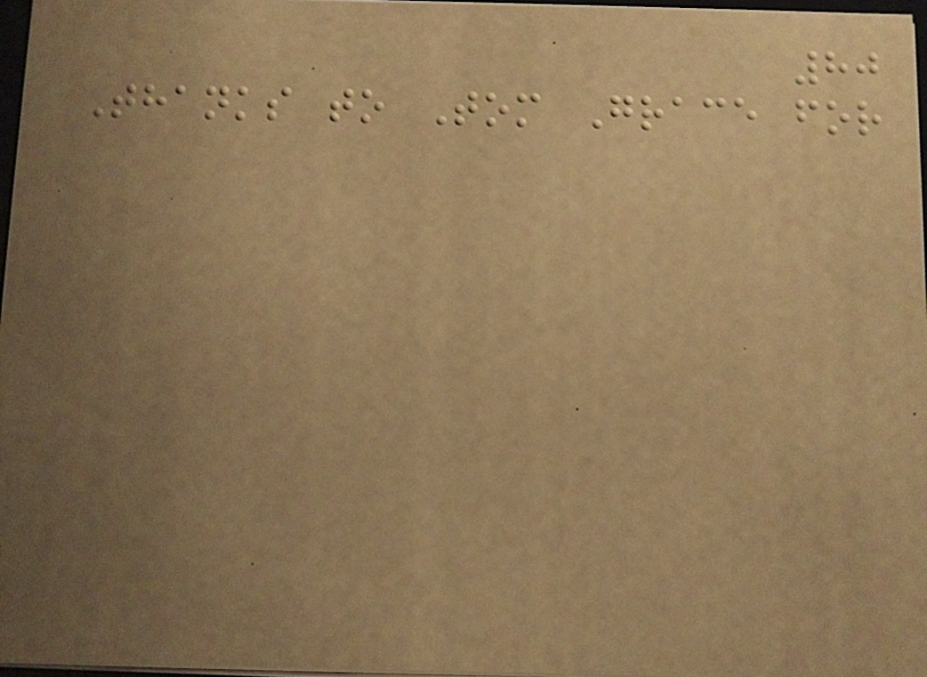80
Thanks to Tom Grace for
